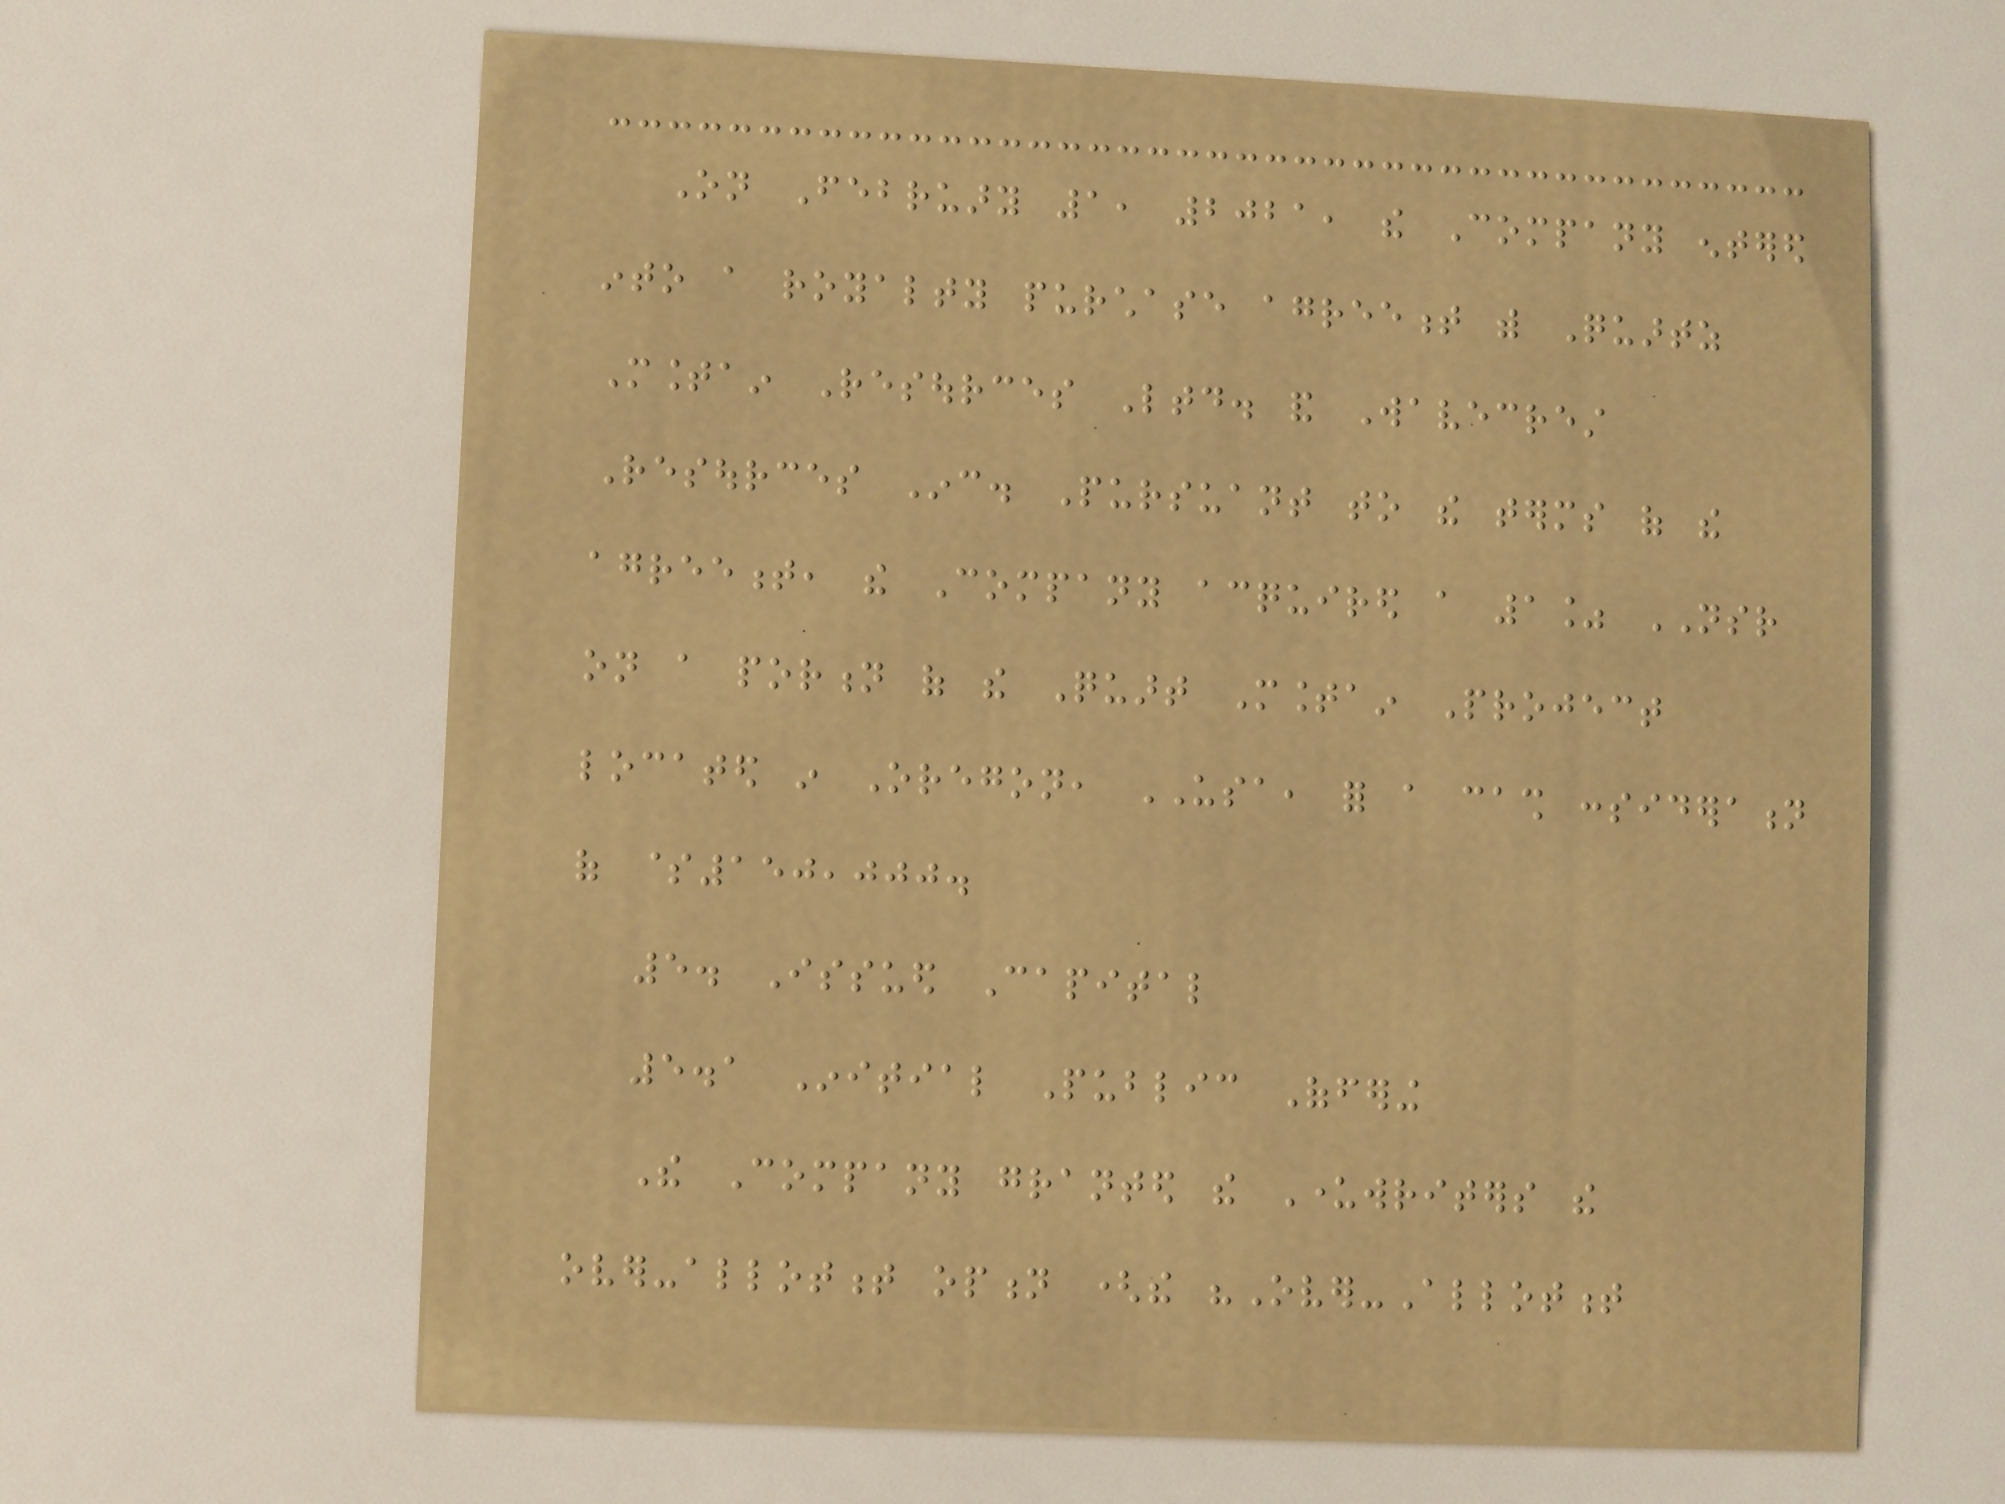On February 1, 2021, the Company entered
into a royalty purchase agreement with Quartz
Mountain Resources Ltd. and Wavecrest
Resources Inc. Pursuant to the terms of the
agreement, the Company acquired a 1% NSR
on a portion of the Quart Mountain Project
located in Oregon, USA, for a cash consideration
of $150,000.
5. Issued Capital
5.1 Initial Public Offering
The Company granted the Underwriters the
over-allotment option (the "Over-Allotment
